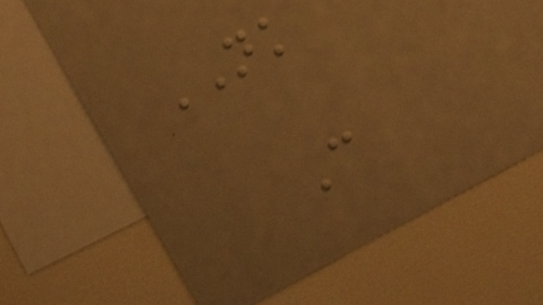NK
C
